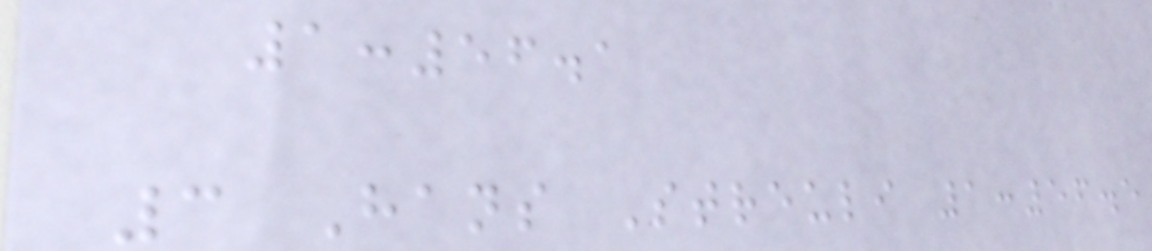1:56.1
3 Hans Streuli 1:56.5
